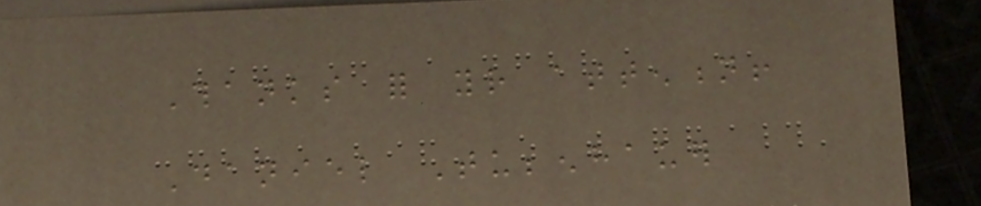Thanks for your attention!
Daniel Tubbenhauer
